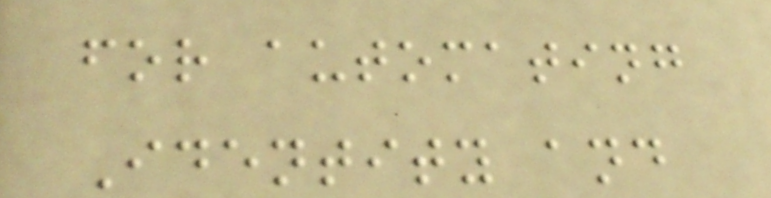for automating
Identity and
